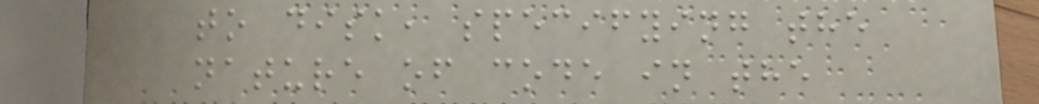to disk, specifying the
nature of code in the
